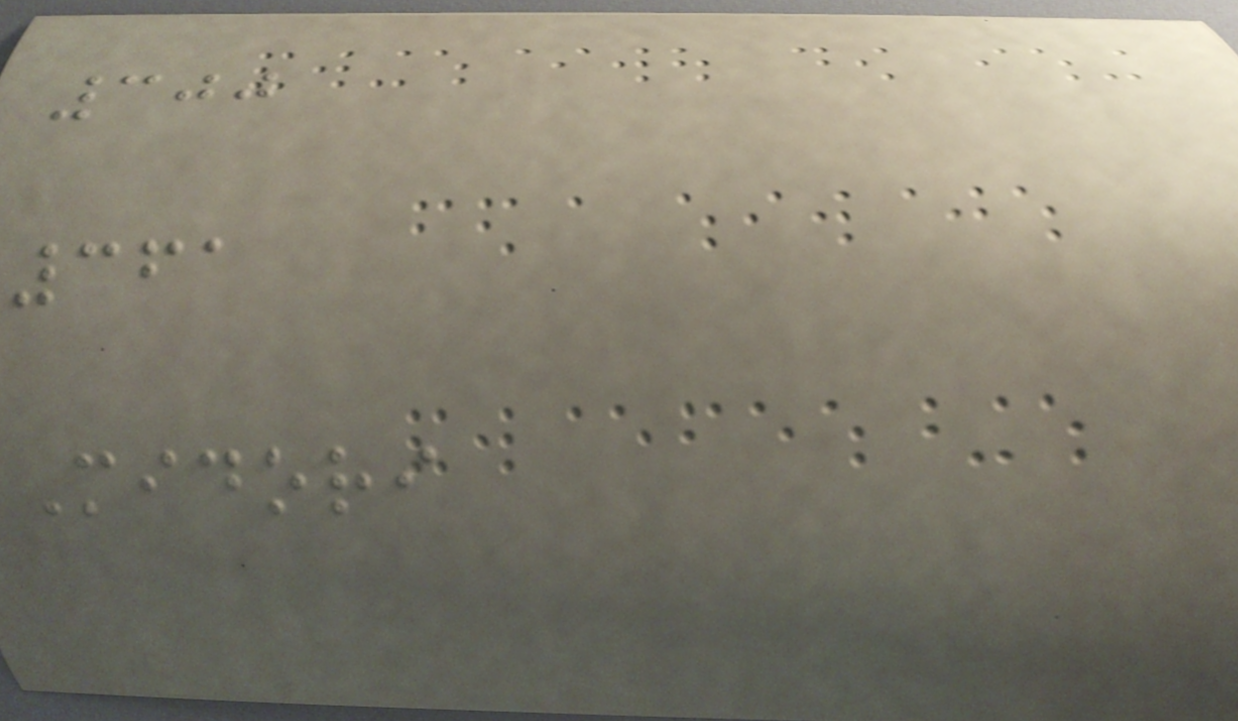300
361
Midori
